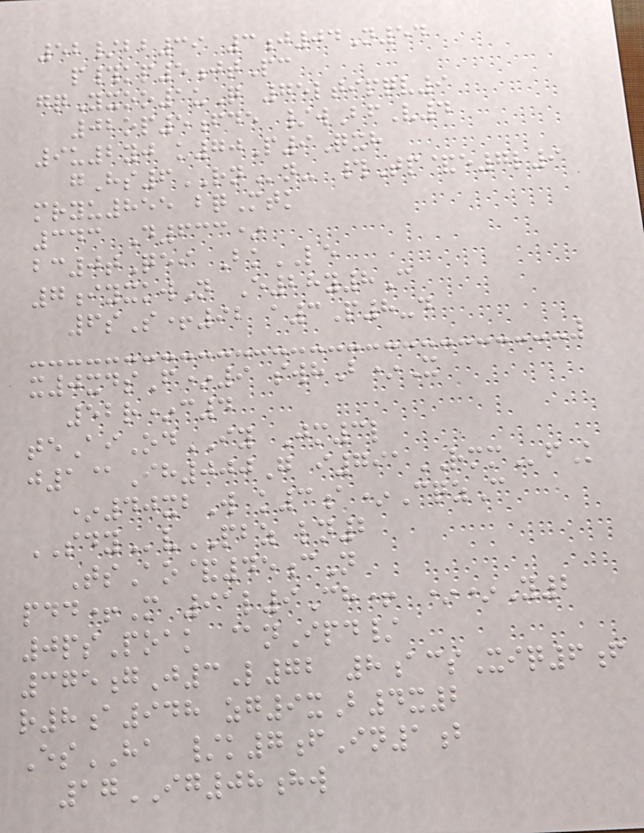52/bb39 3j04N54
p#kp5jtPc
gqYxoo1uQ 75ltipqv9
02op5fde /wBfV4
9u2yj k70P9Qxh
gHs6RNn- #Tp&e7l9
mryu855 bqMtk
343 D633*
bc0tQei BkLE
7iyxkwN E28y8C
6sS+92 a3P8-d
x0xdsF*9 swhB*X
52r*c4
teAiOdIY Jm3l
j1@Ih000G i791RMMfK
*40xbW k3a*CqzC
SDYvPBZ ln2
TsAo&45cN
pdd+M 91l9Ch+ **Y2
0psPoak @nIpd/
375gJ3L72 8acsXiq6f
r8a948 zg9xB4x2
EsHA /k7fIn1b
17IG08hw
